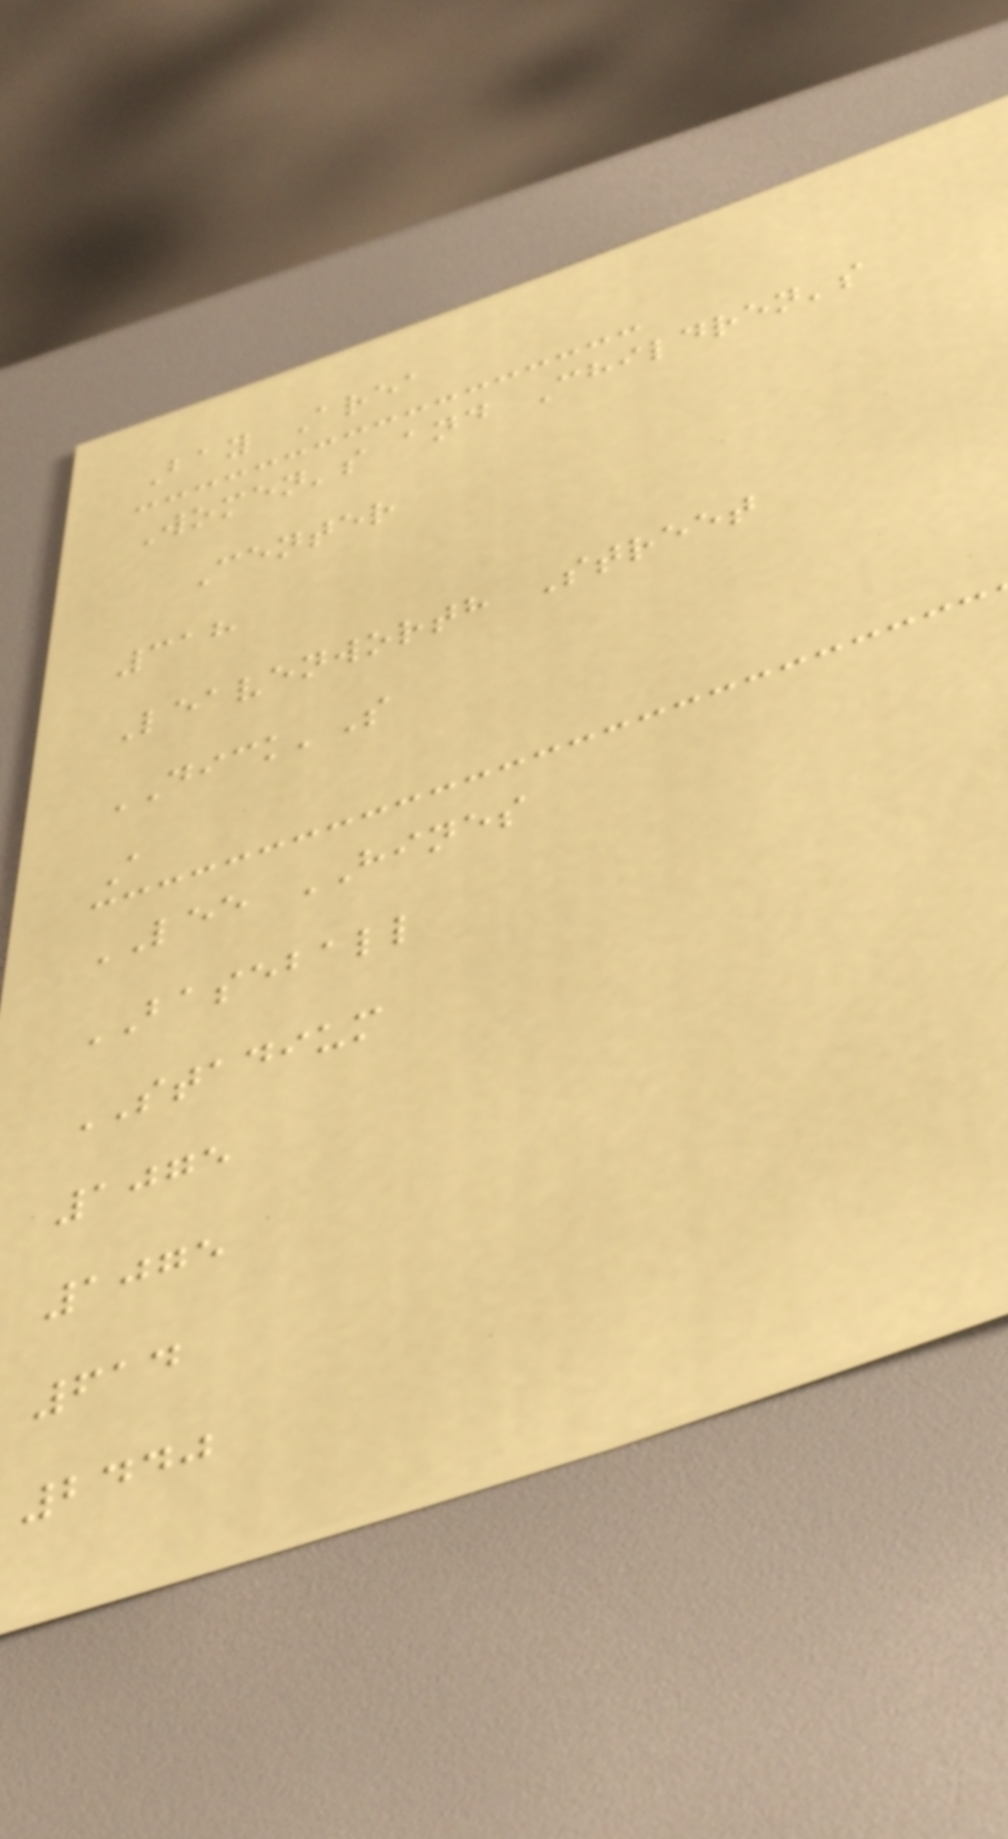Bay Area
Women's and Children's
Center
318
Leavenworth Street
DICK'S
A
LEE HINES
BASEBALL
STADIUM
1075
1075
614
2440
